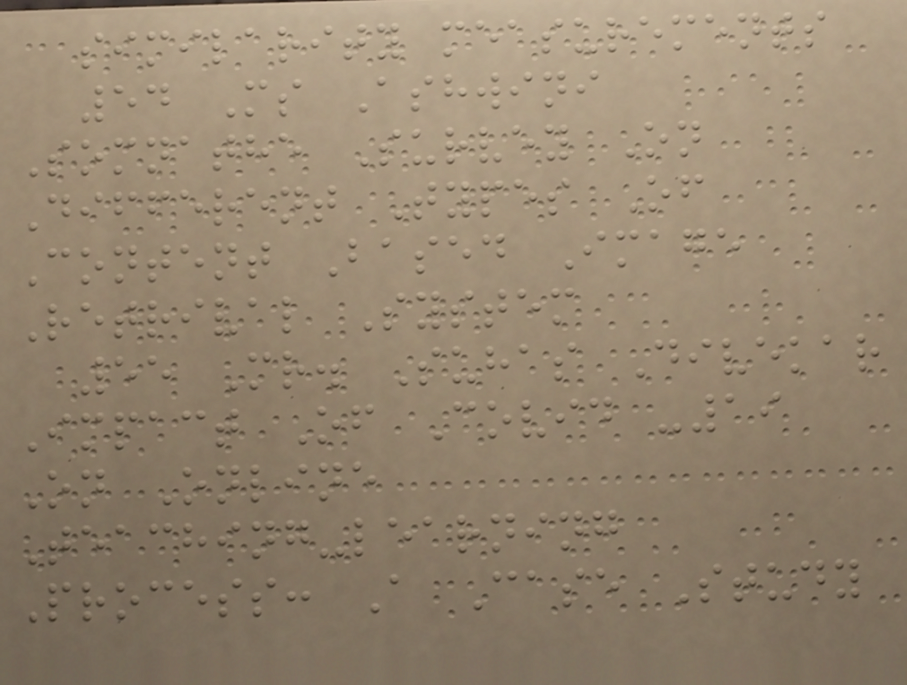similarity measurements
54 Ms Ashwini
Somnathe Survey On
Different Types Of
Content Based Image
Retrival System
55 Mr. Suhas Divekar
Impact Of Covid -19
On Online
Teaching-learning
Process: A Case Study
